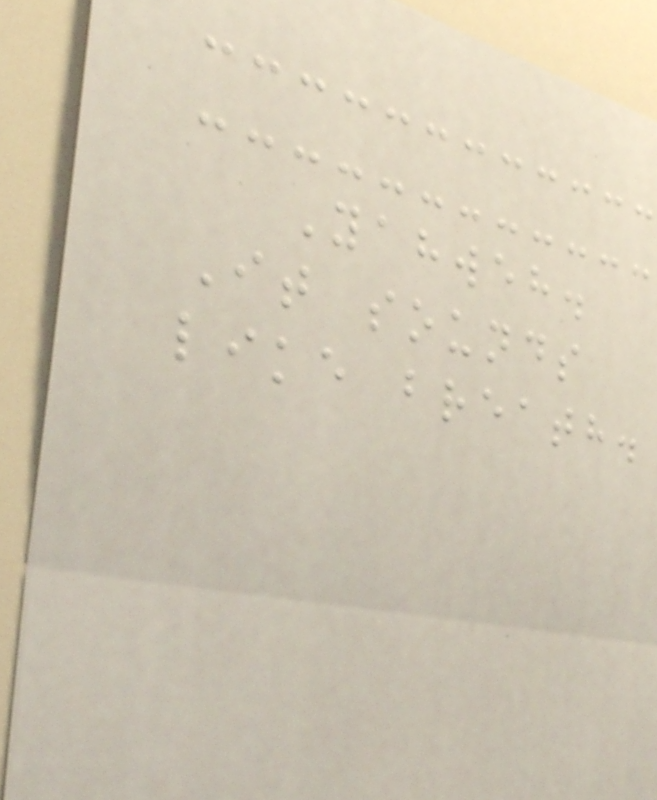Yahweh.
It sounds
like breath.
